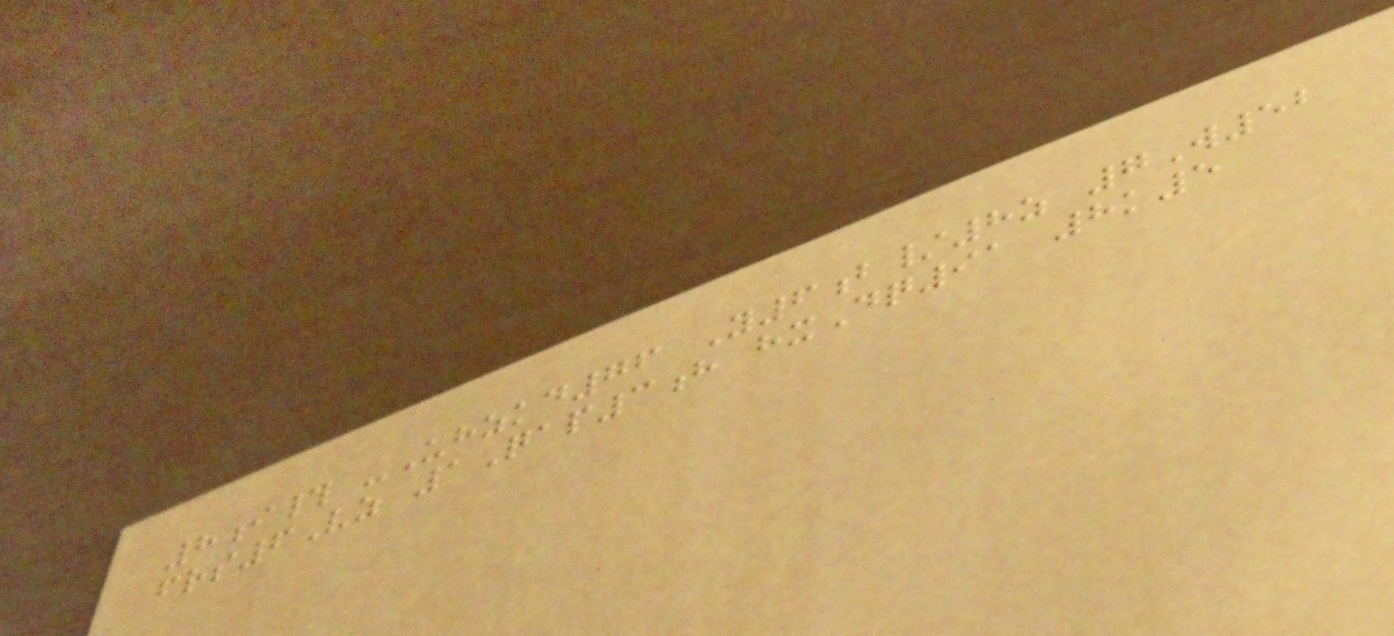8i# -Uhzkd76 Y6b/8z 7W52
frs6Vz 1Qap3h hxDq91 8k5
